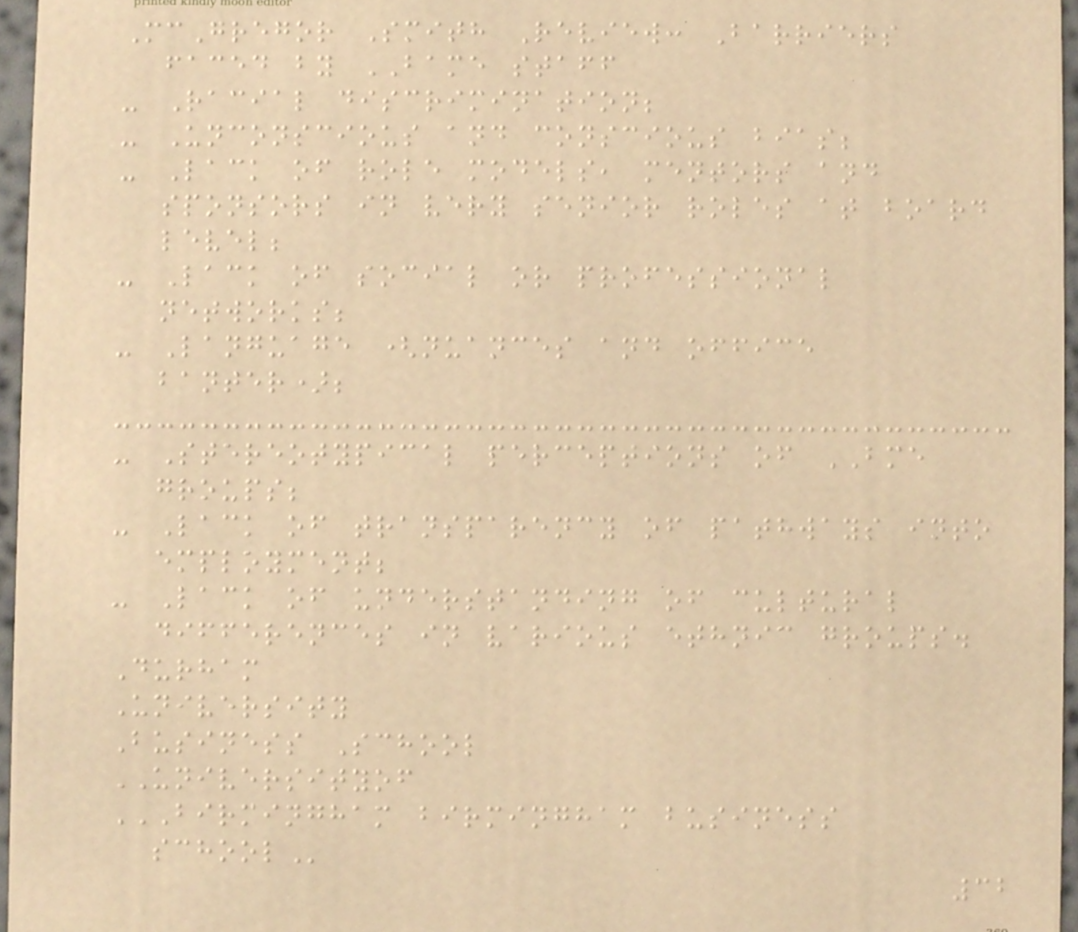McGregor Smith Review: Barriers
faced by BAME staff
- Racial discrimination;
- Unconscious and conscious bias;
- Lack of role models, mentors and
sponsors in very senior roles at board
level;
- Lack of social or professional
networks;
- Language (nuances and office
banter);
- Stereotypical perceptions of BME
groups;
- Lack of transparency of pathways into
employment;
- Lack of understanding of cultural
differences in various ethnic groups.
Durham
University
Business School
UNIVERSITYOF
BIRMINGHAM BIRMINGHAM BUSINESS
SCHOOL
32
